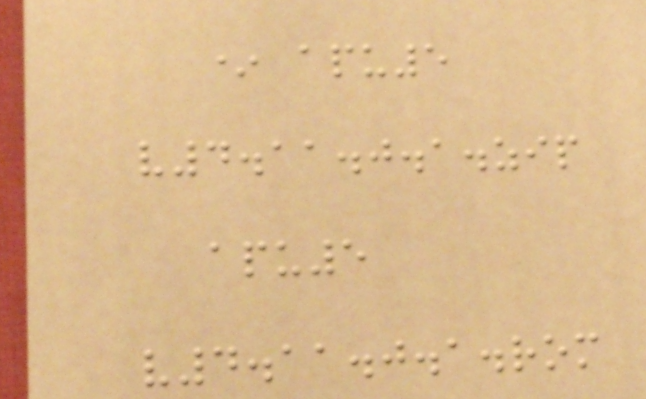* apu5
v4.11.0.1.zip
apu5
v4.11.0.1.rom
